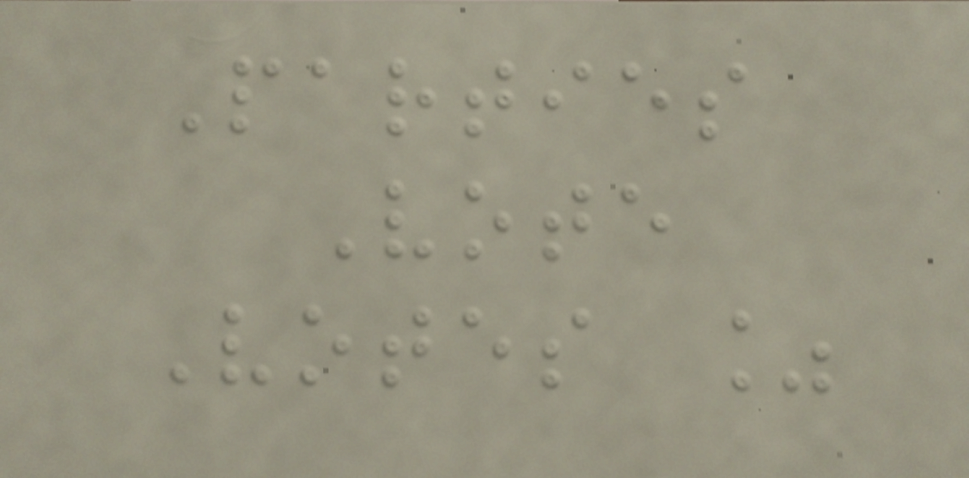Parties
Vote
Votes %
